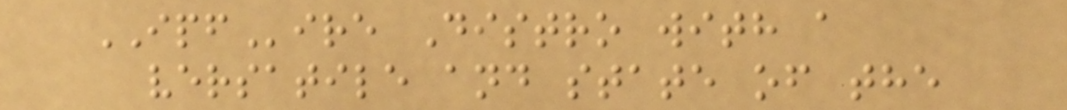IPFire Distro with a
versatile and state of the
